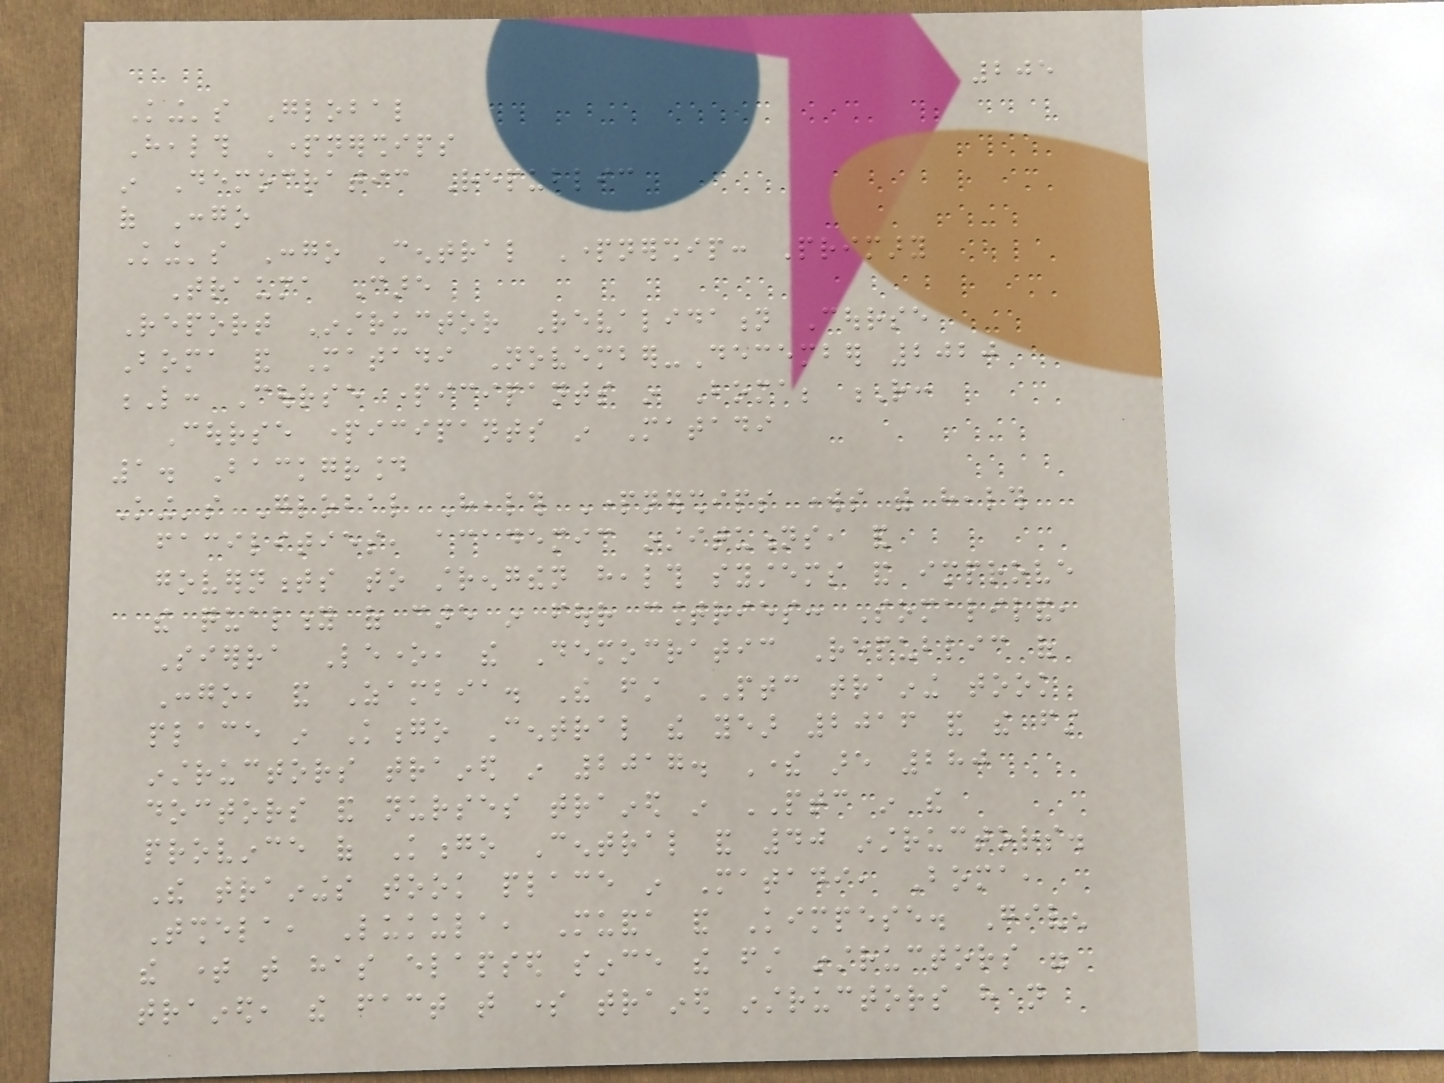205
King's Global
Health Partnerships
in Democratic Republic
of Congo
King's Congo Central Partnership: Primary
Trauma Care
Report Instructor Revalidation Course
Boma and Matadi November-December 2020
L: Course participants in Boma; R:
Course participants in Matadi
1. Background
King's Global Health Partnerships works with health
facilities, academic institutions, and
governments to strengthen health systems and improve
the quality of care in four countries: Somaliland,
Sierra Leone, the Democratic Republic of
Congo, and Zambia. The first PTC training took
place in Kongo Central the year 2016 and the first
instructors trained in 2017. There are 280
doctors and nurses trained in PTC in the
province of Kongo Central and 40 instructors.
The trainings took place in Matadi, Boma,
Tshela, Lukula, Muanda and Kimpese. Given
the time that has elapsed since the first instructors were
trained, the fact that some trained instructors have not
